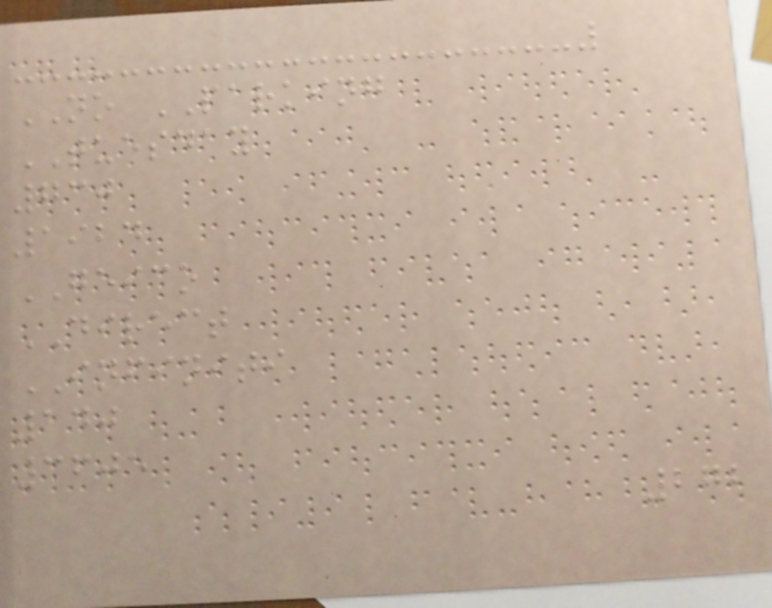NO PARKING
TUESDAY
730
1924
GEICO
DIRECT
INFINITI
140
3605
272
